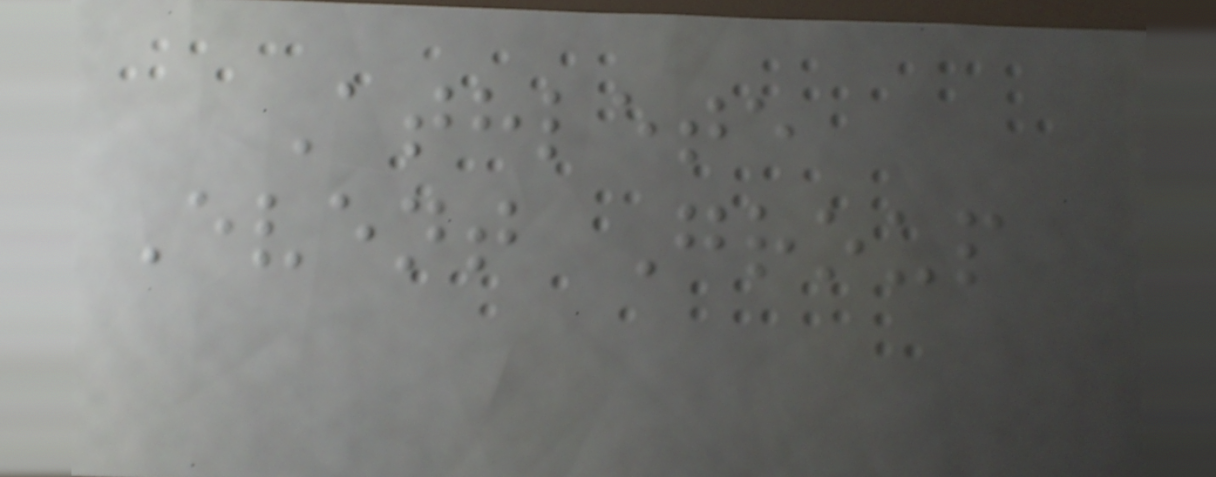Athlete
Event Group
